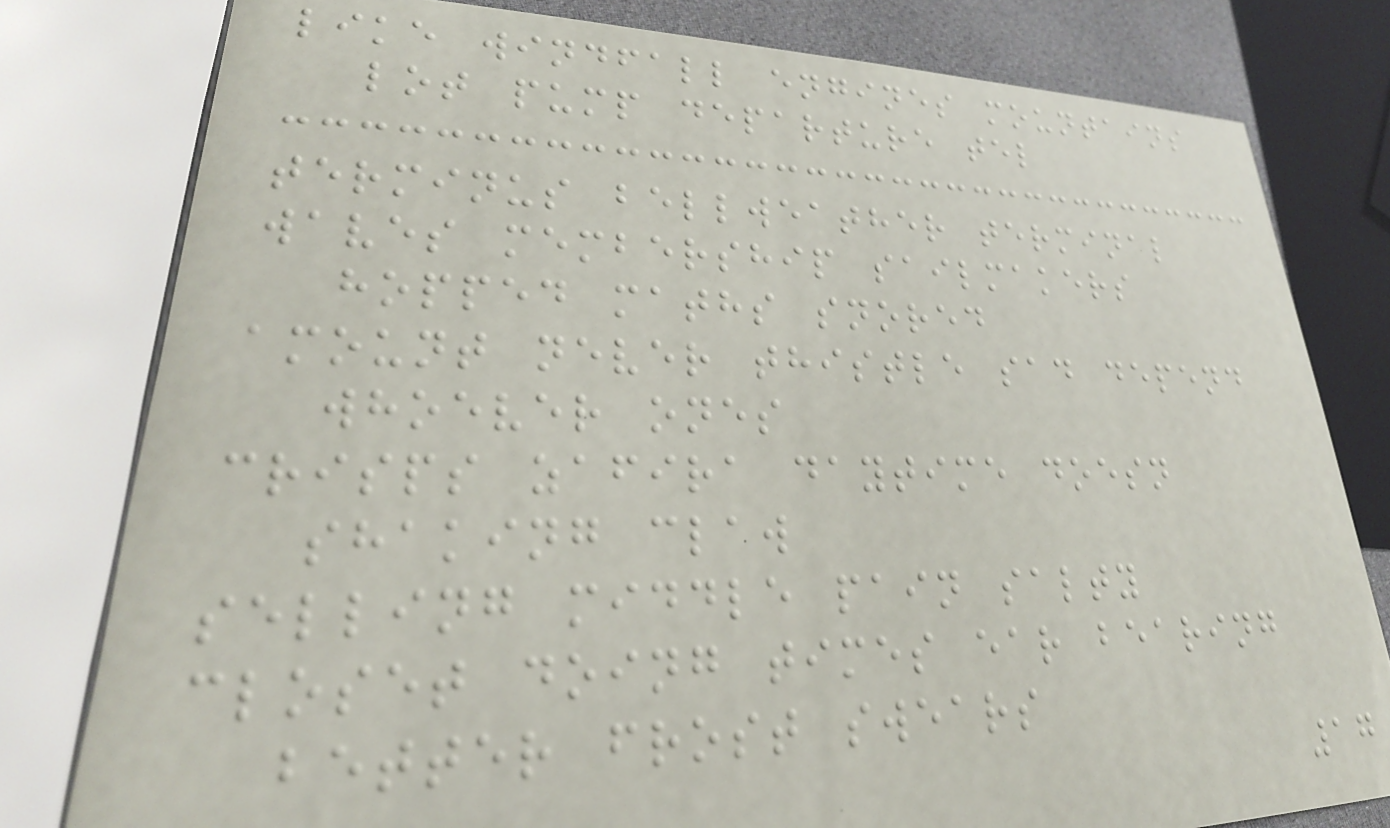like windfall engines mountains
lot pump departure tel
terminus bellweather terminal
waves membership sailmakers
hopped maths snored
amount never thistle sad depend
whoever ones
crisps zafira daytime doesn
shaking claw
selling middle pain salty
closet doing times ear bearing
better frost swears
17
